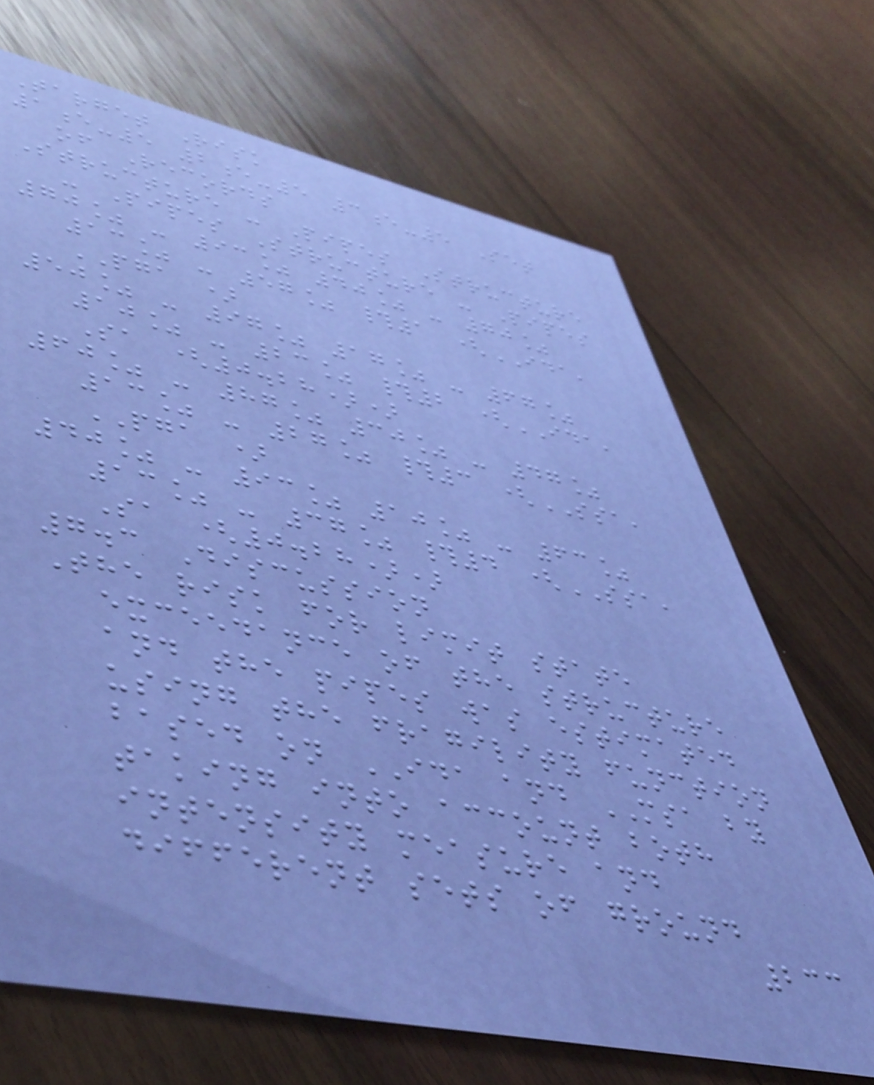Target Risk
1e-5 2e-5 3e-5 Set
of Records
Structure - Pipes Structure
- Pipes Structure - Pipes
70% - 93% 40% - 70%
13% - 57% #1 (IDA,
PGA )
50% - 97% 17% - 67%
10% - 23% #2 (IDA,
Sa (0.28))
60% - 87% 30% - 47%
13% - 27% #3 (SSA,
PGA )
40% - 93% 10% - 63%
13% - 37% #4 (SSA,
Sa (0.28))
7.3 Discussion
The risk for limit state
exceedance of the structure
and the pipes was estimated
using the fragility function
based on IDA and MSA by
taking into account both
intensity measure and
different sets of ground
233
